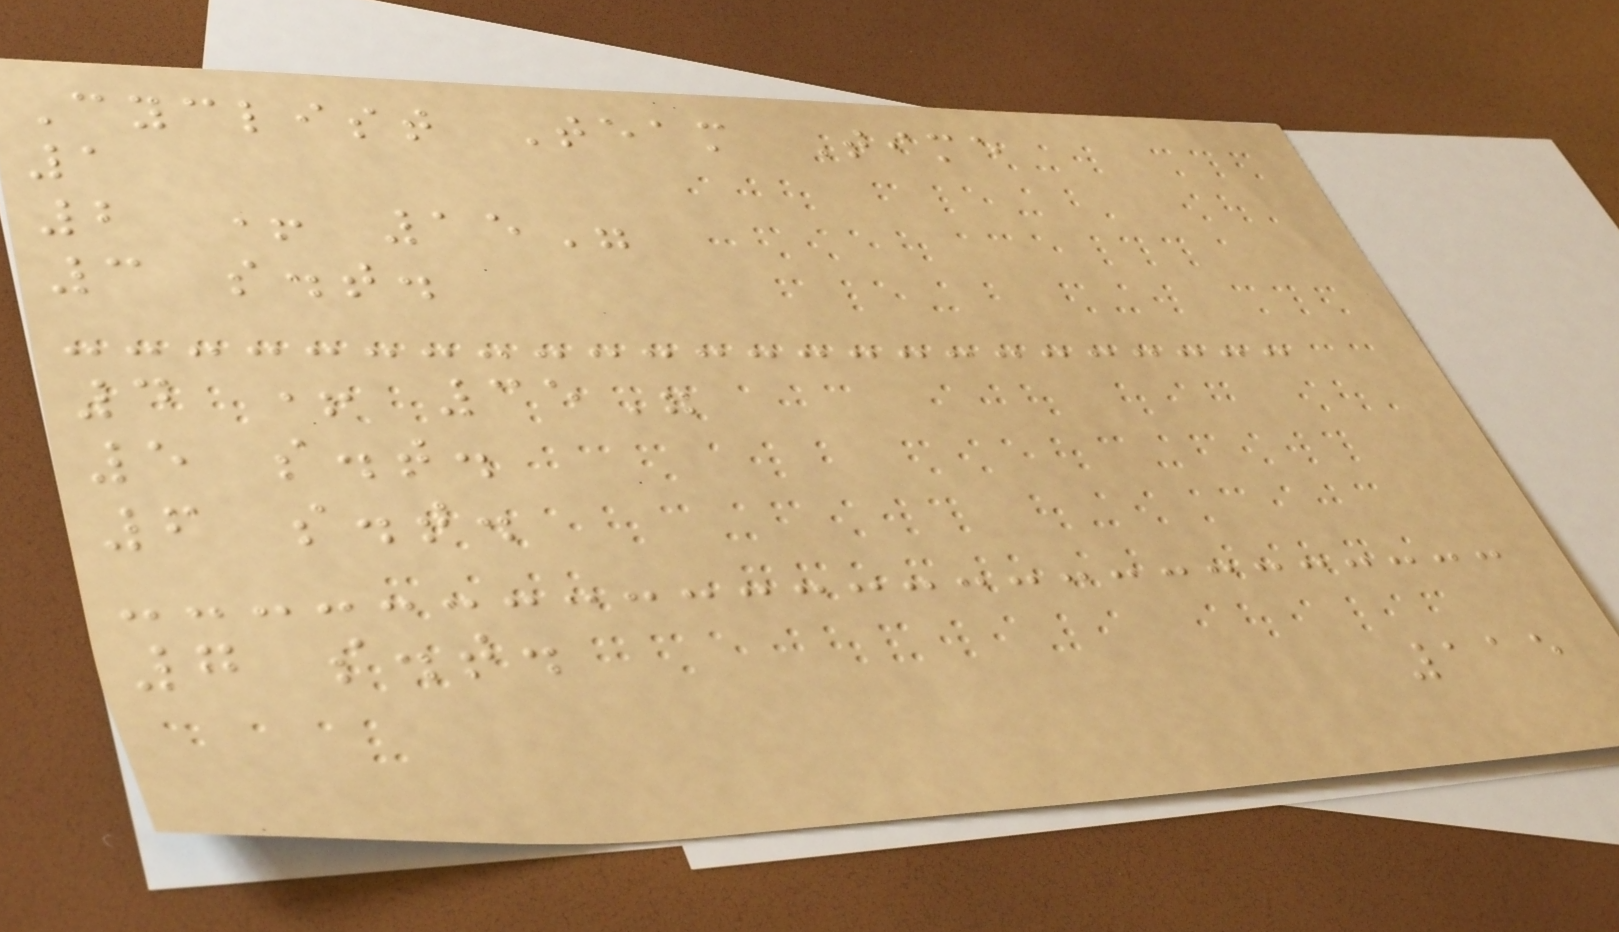Cyclist Team Time
1
2 + 15"
3 s.t.
4 + 35"
5 s.t.
6 s.t.
7 s.t.
115
